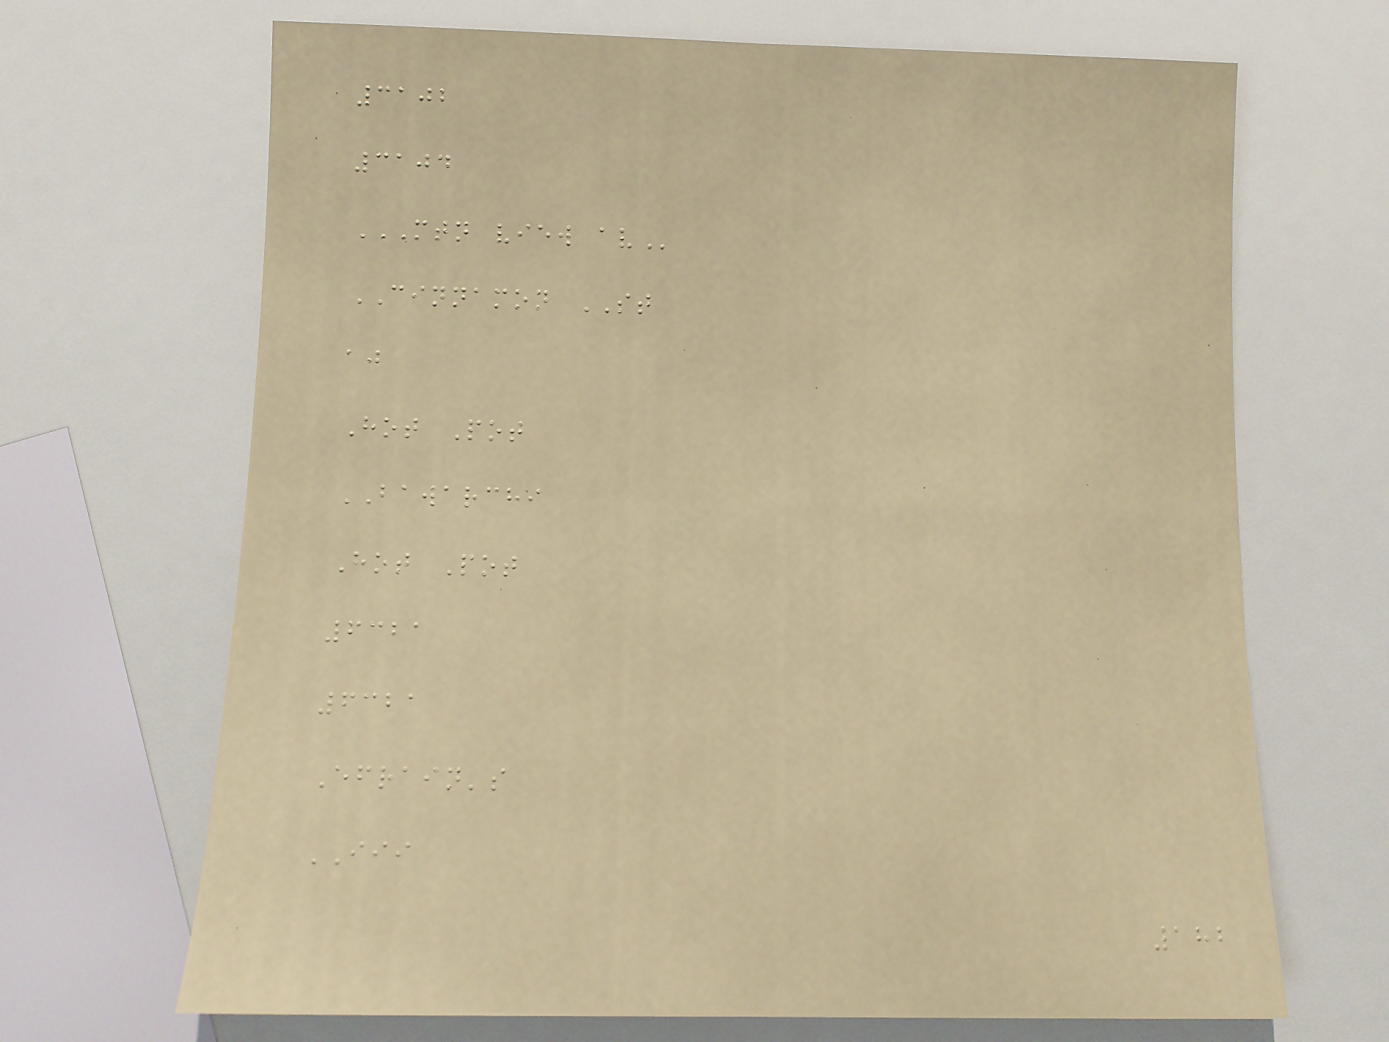3102
3104
MTN VIEW AV
CINNAMON ST
aj
Hot Pot
BAWARCHI
Hot Pot
6321
6321
Efrain's
III
182
